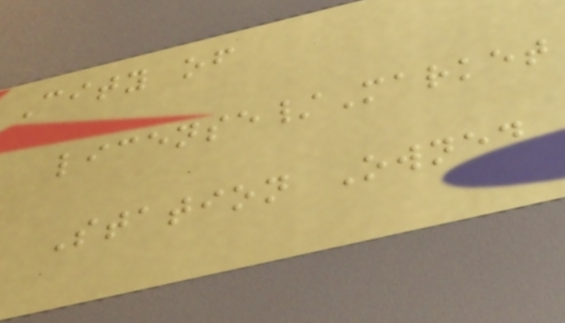City of
license/Market
Station Owned
